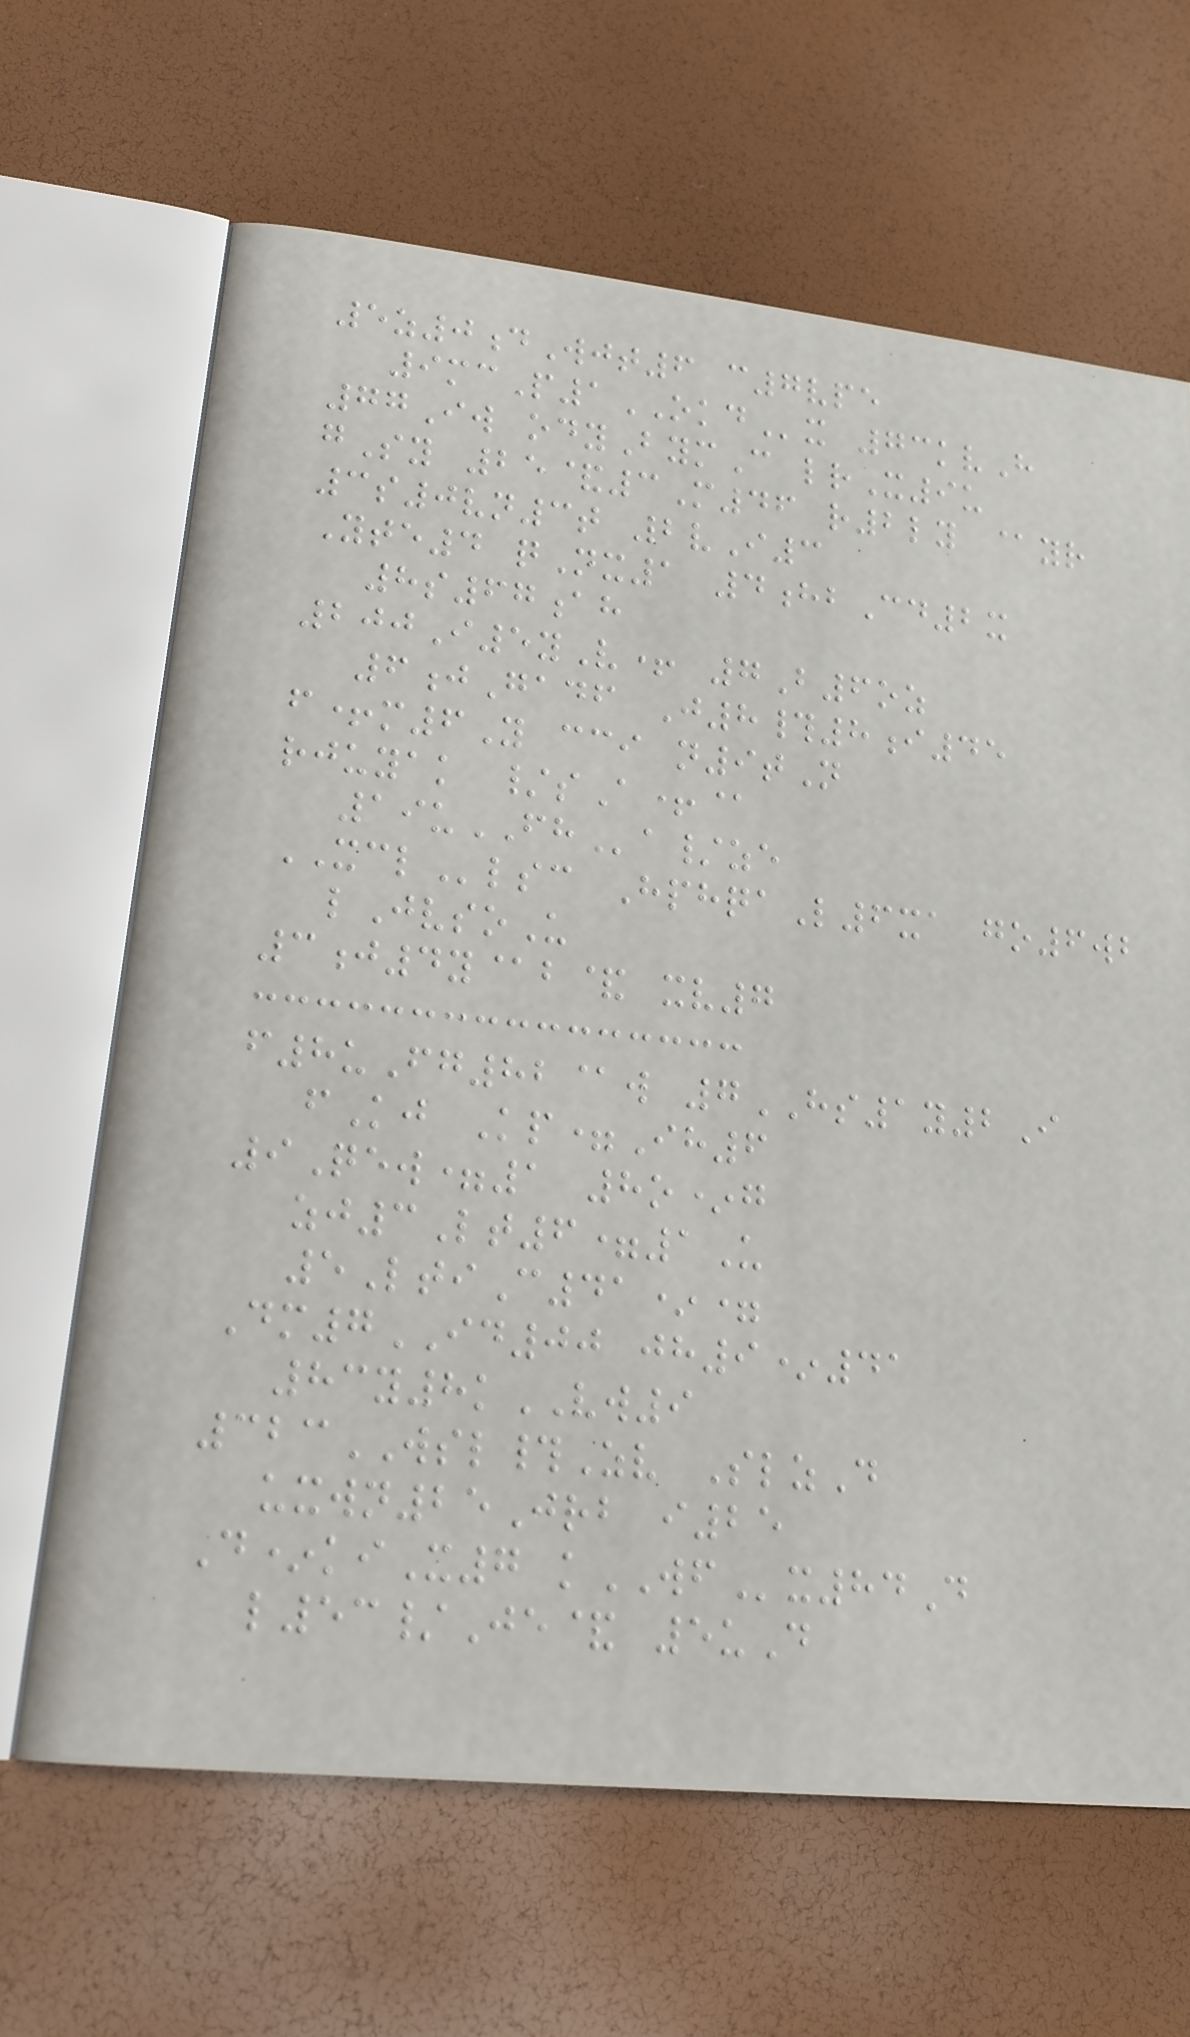5z0dWjt6 c7vpe
9mcP1OKDx 73kvH
77Iw odyBymC lrX9u
gSy 25&3M46 r2ly @yr
3s0vn3t 2vI3
Yte4 qNx1 4hbCd2x
8s67ah
200I5yV+ 7B6oz
6jGadf J8#8i45
f+m6Y cci n9tN
rjuyak /sA+@
19uFHa/ze
XCLlsc HphqaL6xa go6wb
lJvsoU
3j4y@b& xv7
f8uFg82@w 7HS1y2I
fKj Kp=Ih6
9Qew=1 8o*g
zj3Lt6=1U
5LtiC41*=
Dm7ID00 jh9*41
83y8kVW9
323WSL#Zv SlzD
uxwn25Jrb i25
D*kiX7 kWFx84D
l53/Je& 5uD
